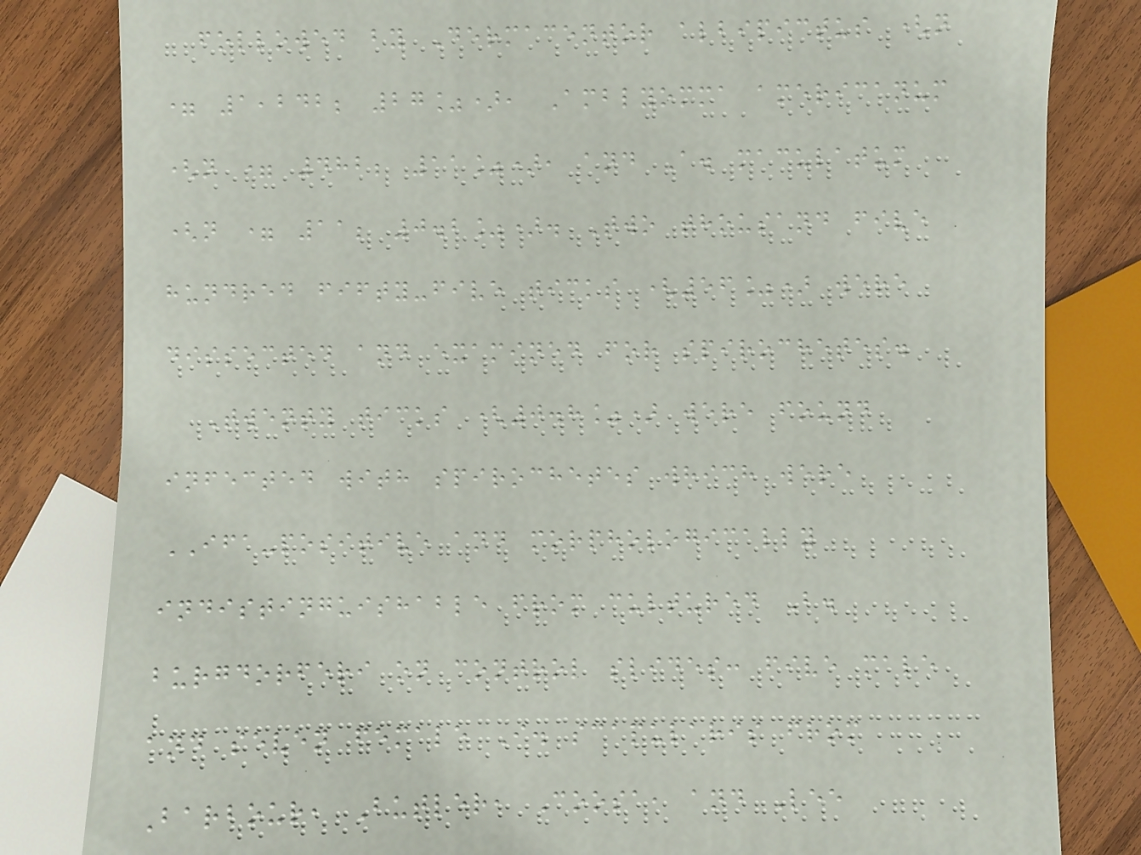followed by Dermacentor albipictus (n
= 1,242; 27%), Amblyomma americanum
(n = 482; 11%), and A. maculatum
(n = 11; 0.2%). Two thousand five
hundred fifty-five ticks (56%) were
dissected and examined for spirochetes.
Twenty ticks (0.8%) were found
infected with spirochetes which were
IFA-positive and morphologically
indistinguishable from cultured B.
burgdorferi on control slides: five male
and seven female I. scapularis from
Barbour, Butler, Coosa, and Lee
